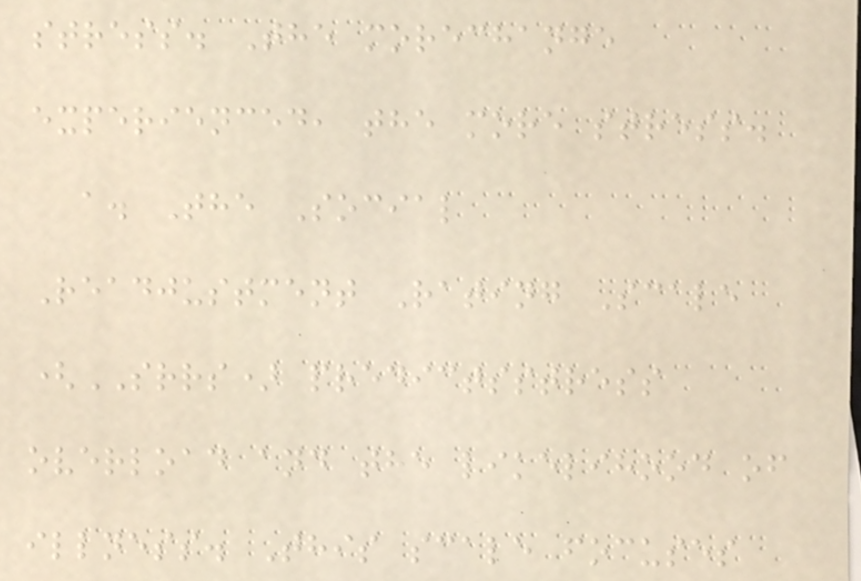stress. The morechange
experienced, the more stress.
a. The Social
Readjustment Rating Scale
(SRRS) predictsstress
overload and the likelihood of
illness. This scale focuses
